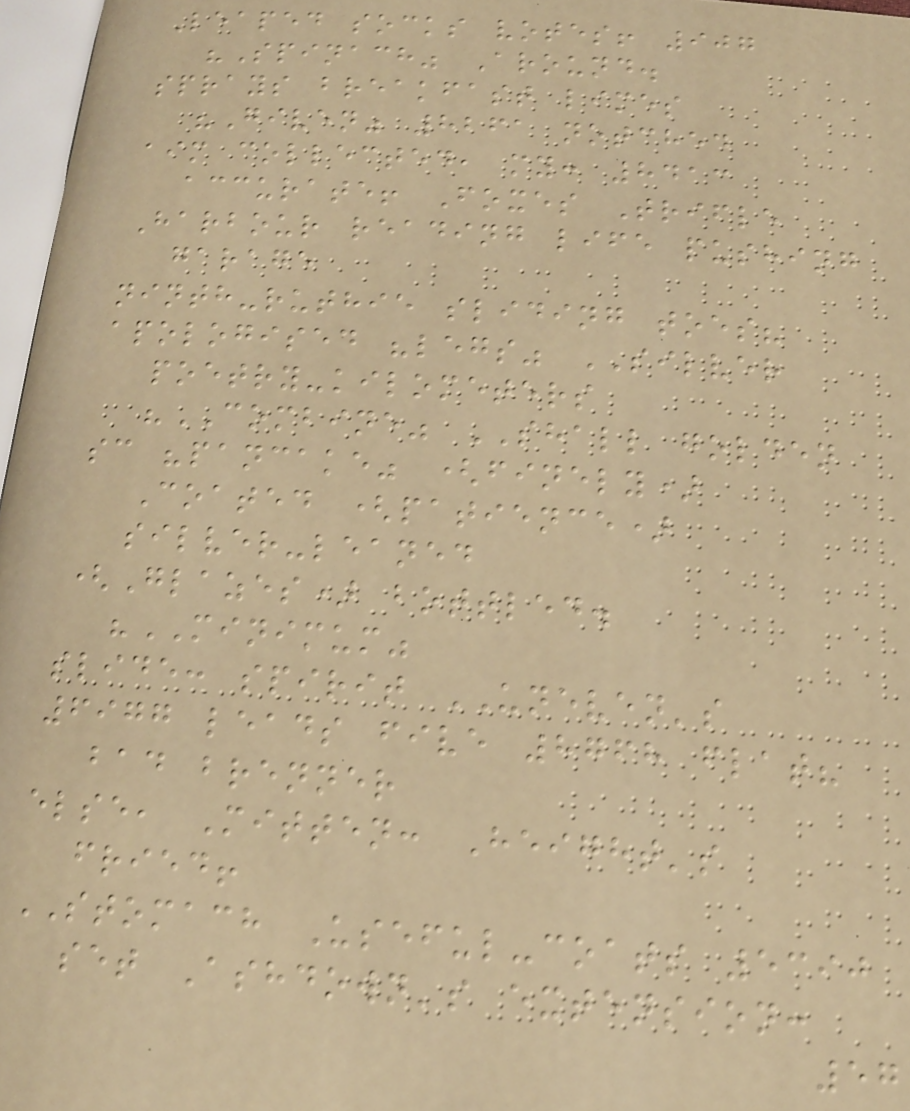Leaped socks votes! 907
"Spinach" Around.
sprays breakfast limes
"Given" 8261 notched
aim collected, my: 8413
accurate! Foxes Trifle
Harbour reading life pushing
garage
ninth-ruthie sliding toes?
apologised "legs" SILVER
poetry-kilometers
"COMBINE" SHALL golden
sc "pancake" (finely)
Coated (patience)
silver-leaned
(Glazes) bottled.
"MINIMUM"
slide: spirit UNEVEN's
6977 leads five 8768 flat?
bad brenner
else, Mitten: Height's
fried!
STOMACH Useful-coats 5390
set Ashdown's extension:
57
